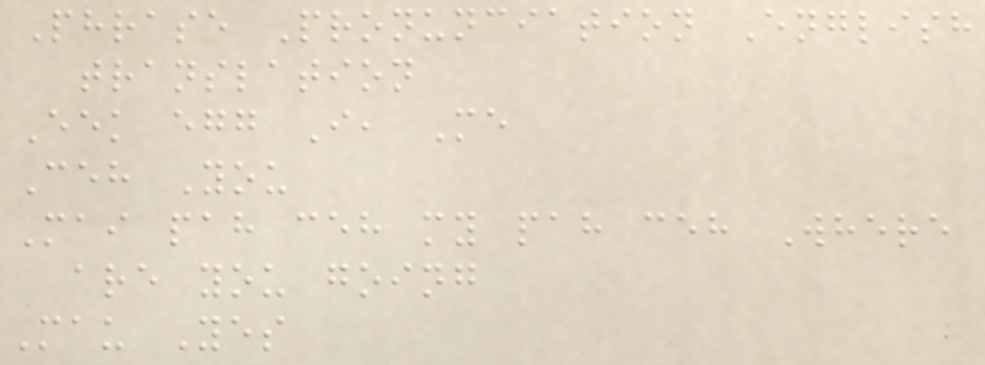Phrase Pronunciation English
translation
Eek egg I, Me
Ceh You
Mai pah ceh my pah ceh Where
are you going
Mau Yes
